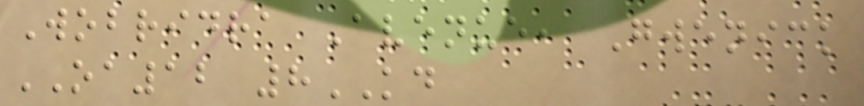Wobridra Avenue, Gwenick
OA12 8KD
